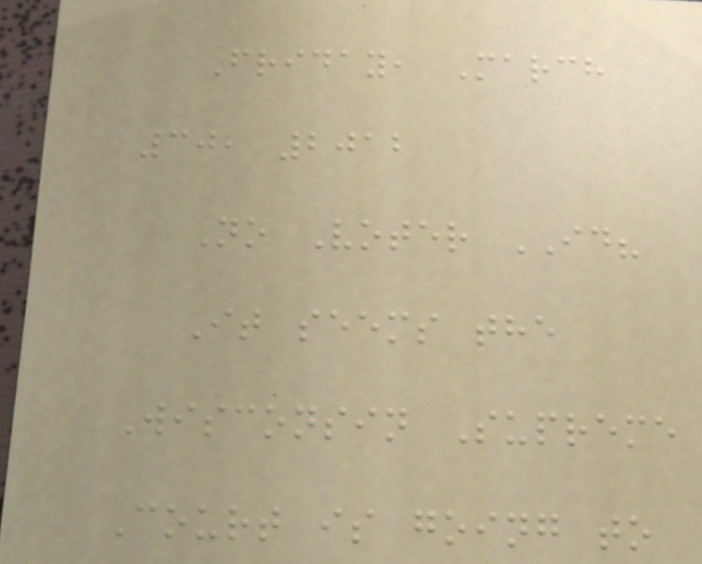Friday, March
30, 2012
No Voter ID?
It seems the
Wisconsin Supreme
Court is going to
